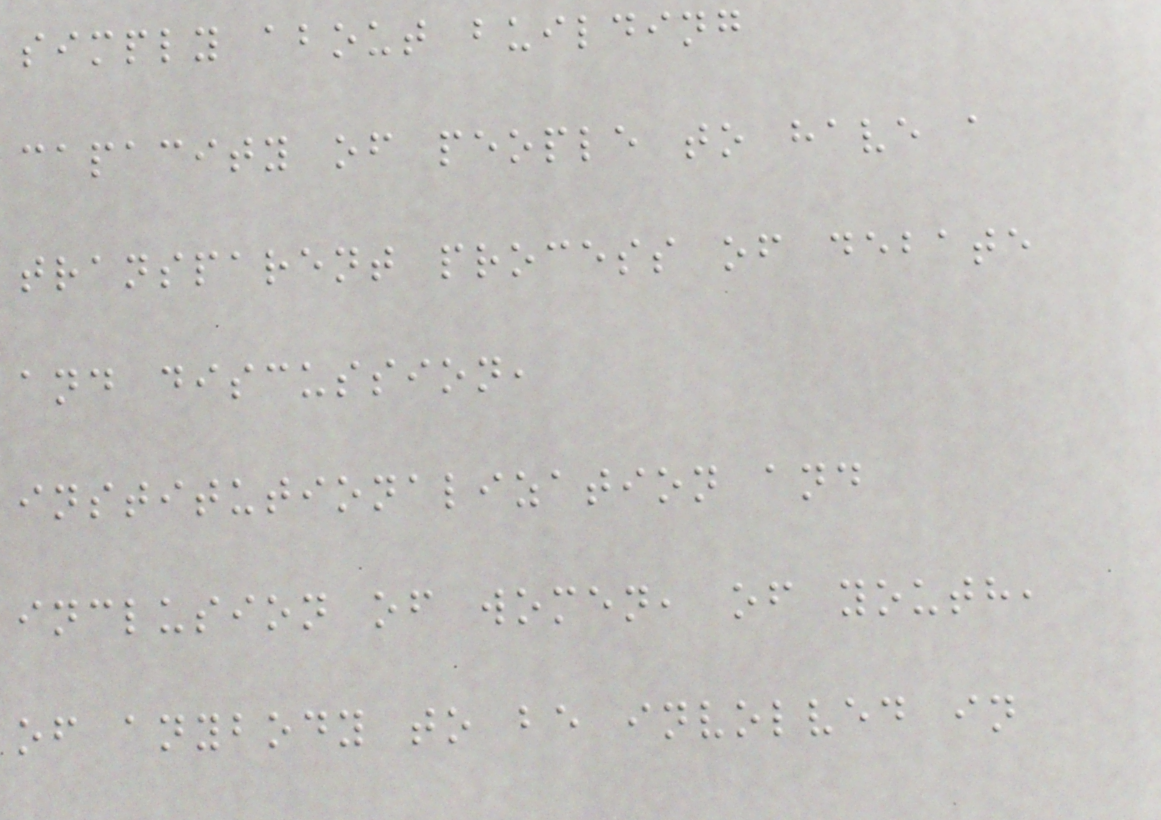simply about building
capacity of people to have a
transparent process of debate
and discussion,
institutionalization and
inclusion of women, of youth,
of anybody to be involved in
